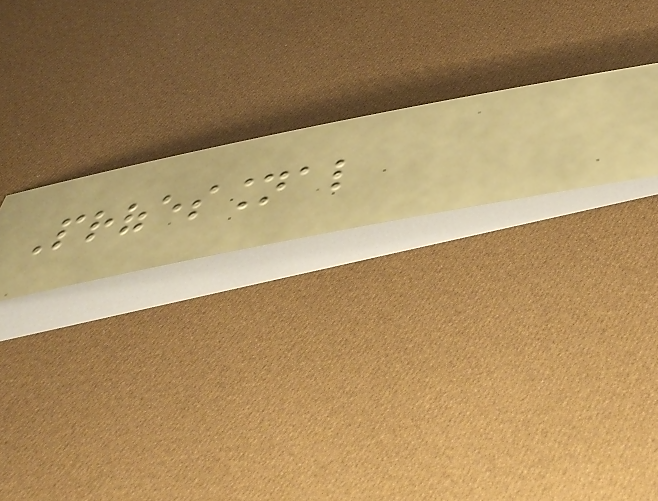Professional
